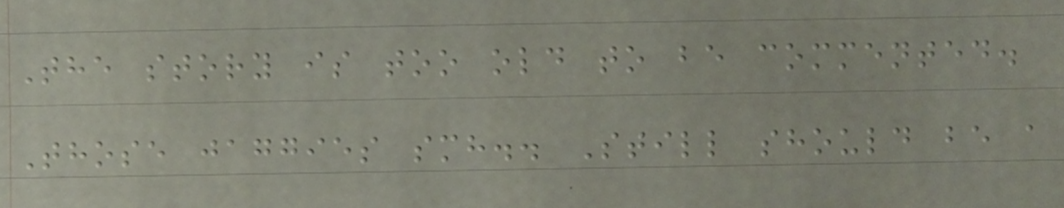The story is too old to be commented.
Those jaggies smh.. Still should be a
